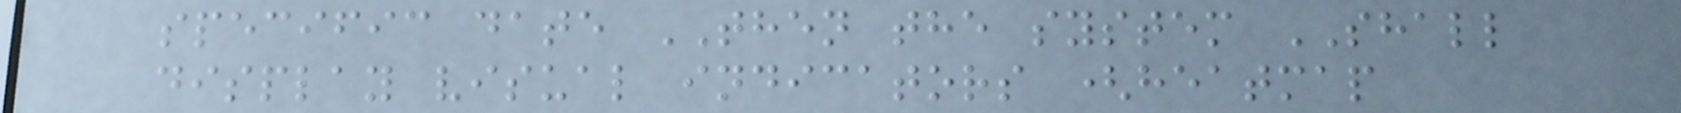specific date THEN the system SHALL
display visual indicators (heatmap
